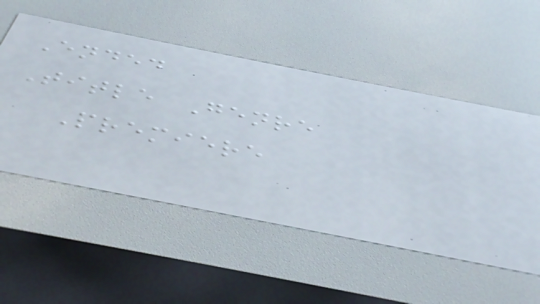Ended
Title Genre
Premiere
